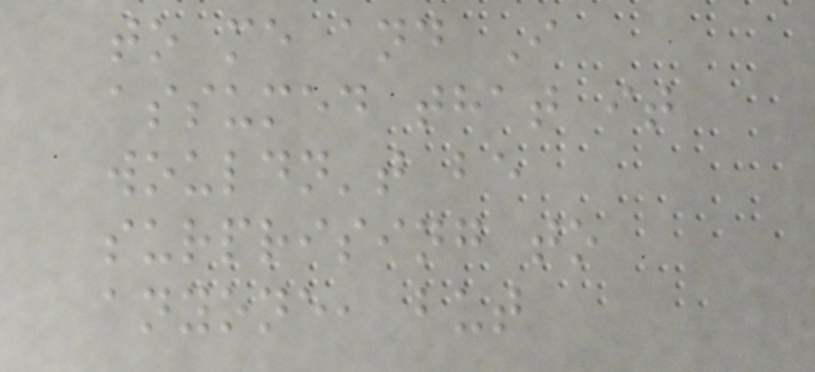to me and I
assumed that it
wouldn't be
surprising to
anyone, but
